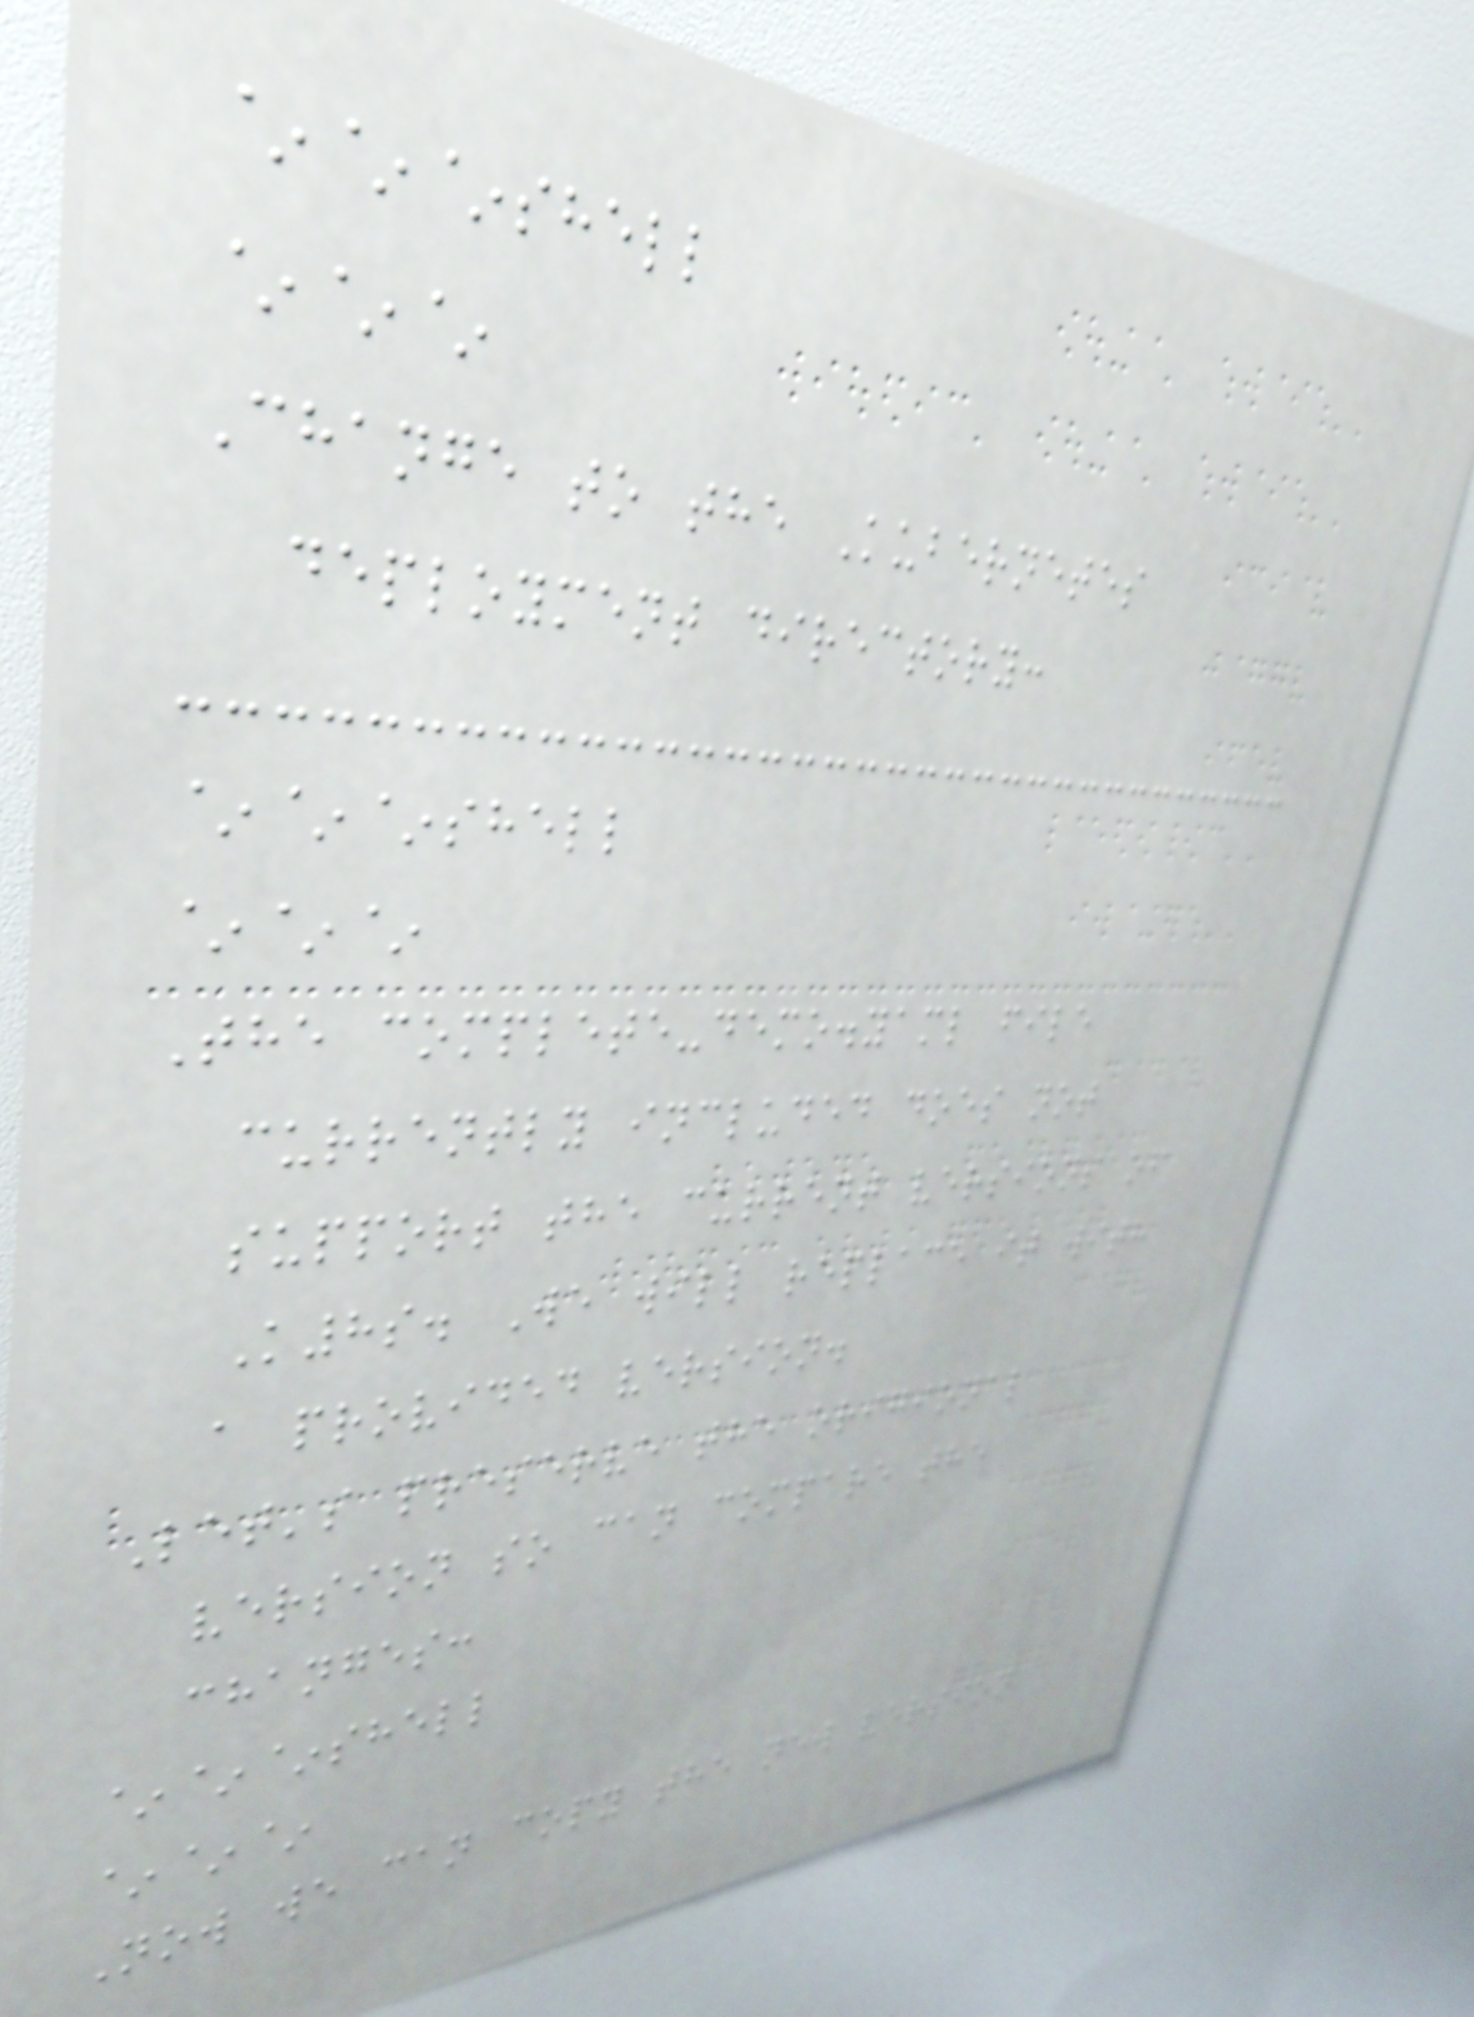~~~shell
~~~
Change to the Kubernetes
deployment directory:
~~~shell
~~~
The complete-demo.yaml file
currently included does not
support the current versions of
K8s. We will replace it with
a provided version.
Let's preserve the origional
version so can compare the
changes:
~~~shell
~~~
Now we can copy the new version
